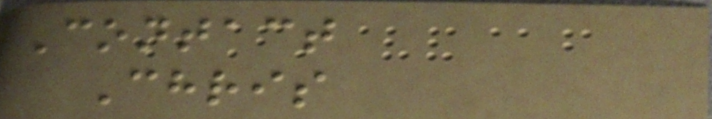Contact
Chris
